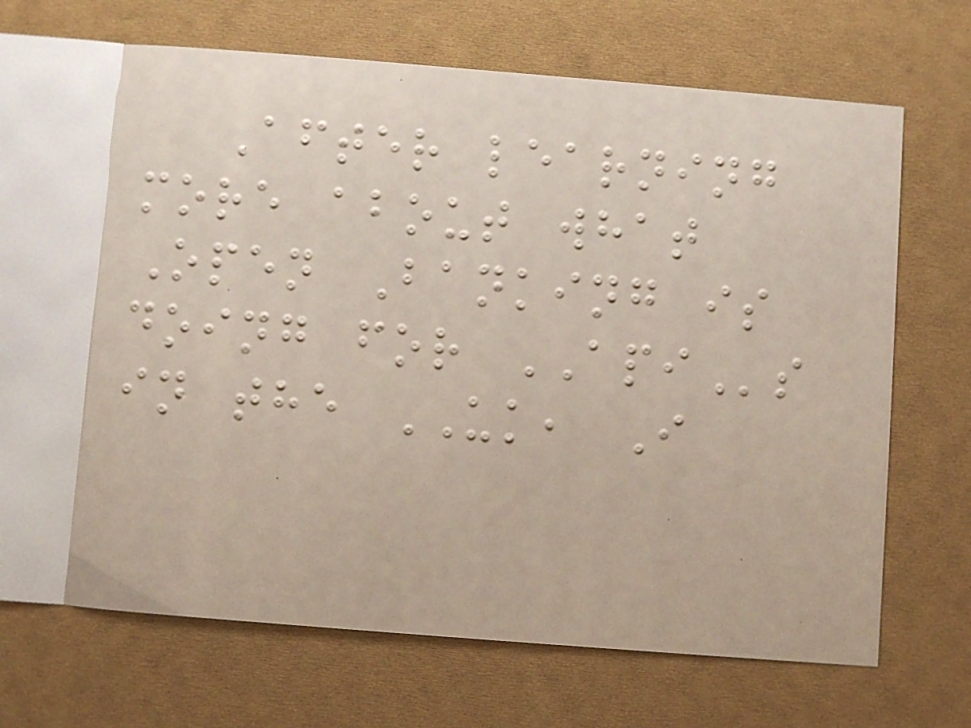After learning
more about what
Open Banking is
doing for APIs
in the UK, I
